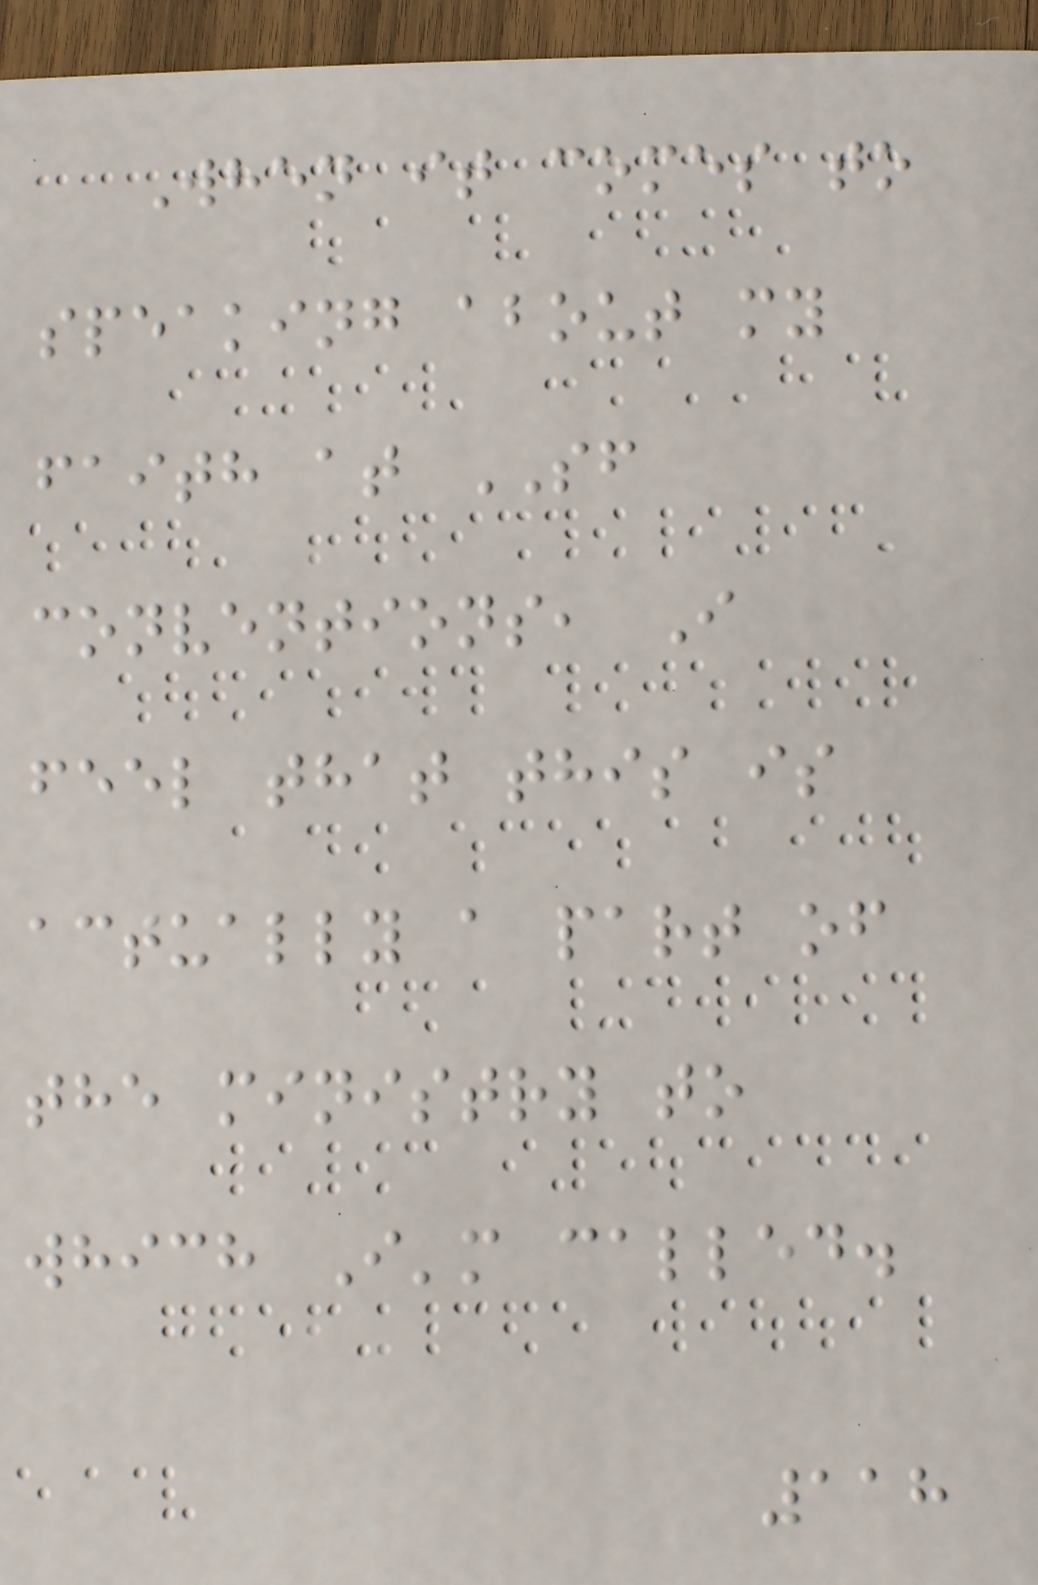When it comes to
speaking about my
faith at SF
conventions, I
feel that this is
actually a part of
the ministry to
which I'm called.
118
